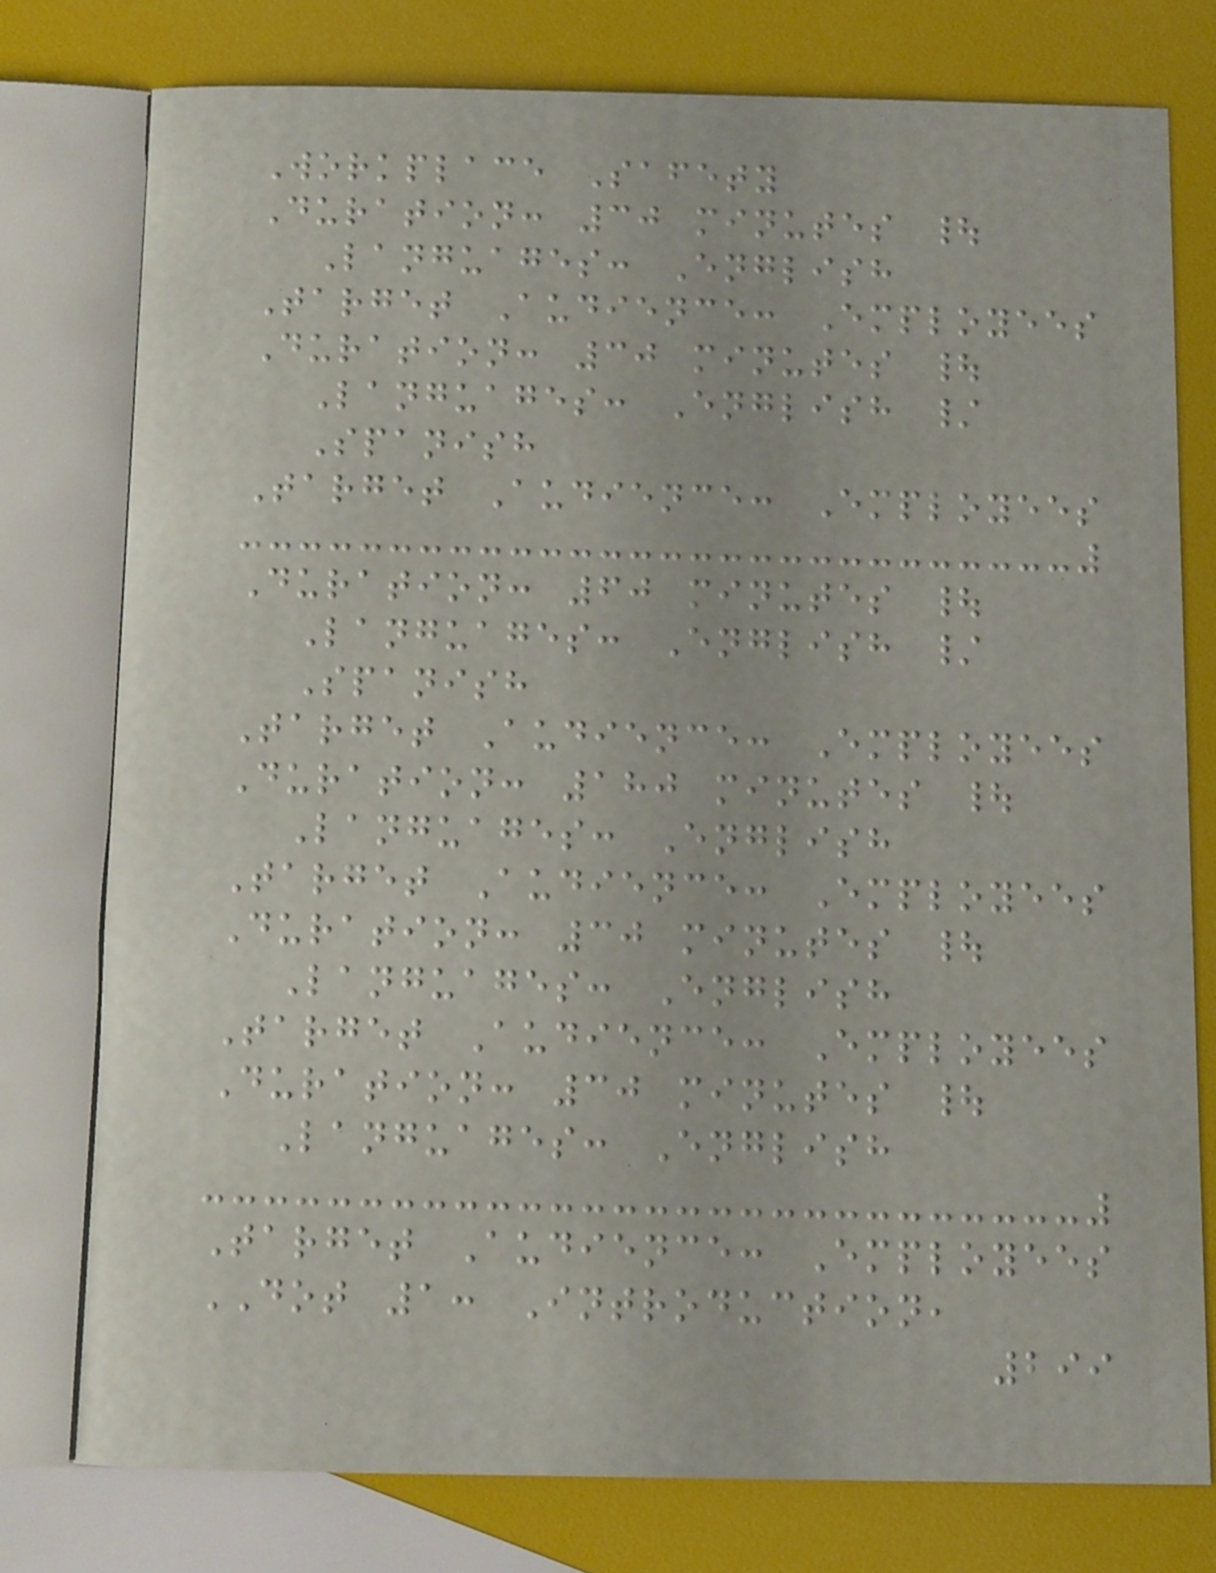Workplace Safety
Duration: 30 minutes |
Languages: English
Target Audience: Employees
Duration: 30 minutes |
Languages: English /
Spanish
Target Audience: Employees
Duration: 60 minutes |
Languages: English /
Spanish
Target Audience: Employees
Duration: 180 minutes |
Languages: English
Target Audience: Employees
Duration: 30 minutes |
Languages: English
Target Audience: Employees
Duration: 30 minutes |
Languages: English
Target Audience: Employees
DOT 1: Introduction,
299
